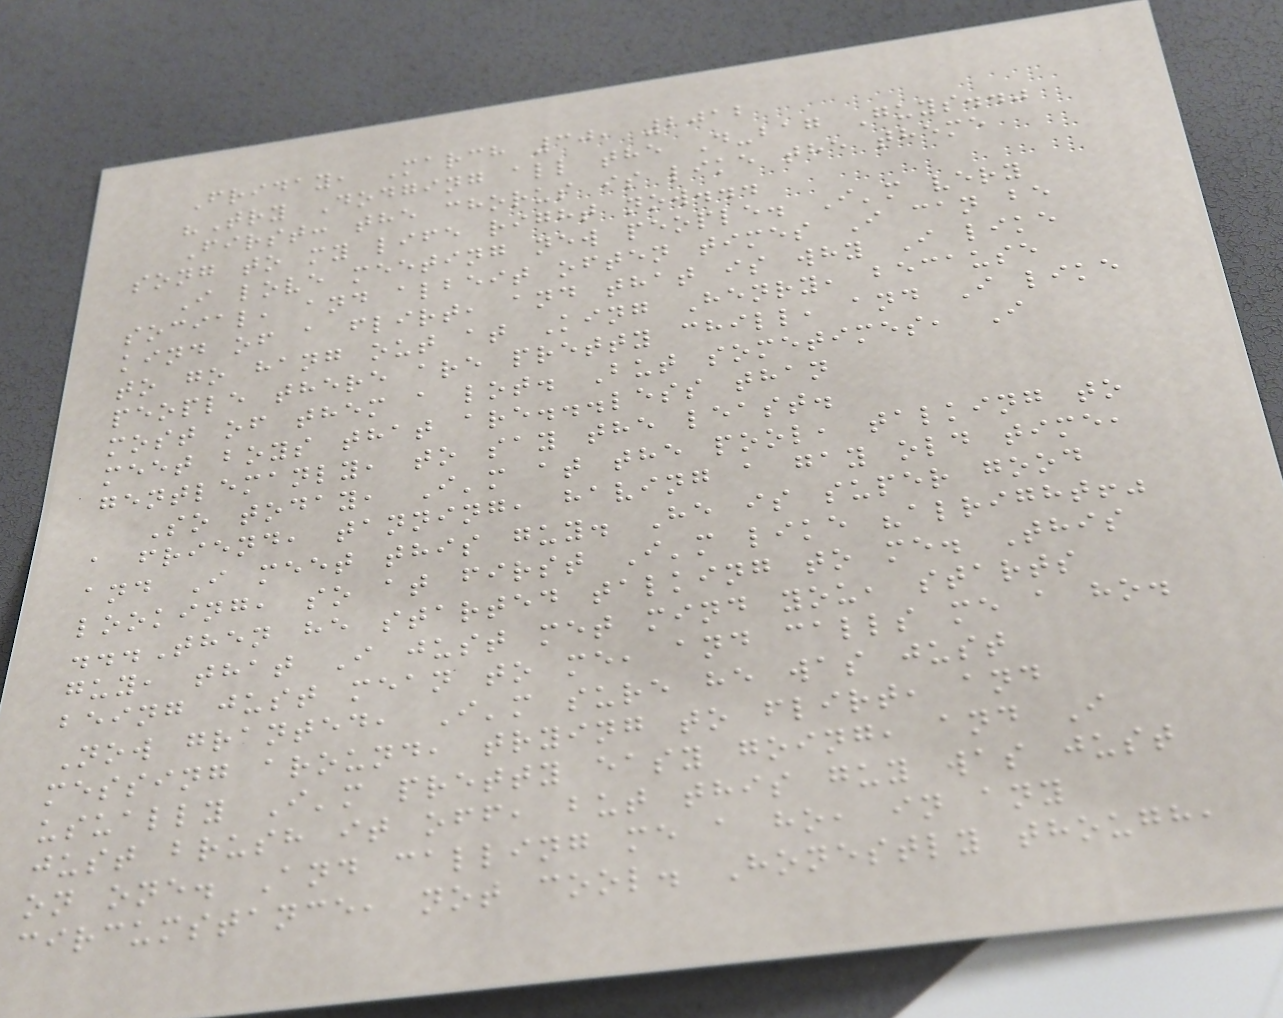Friday, March 30, 2012
"Try Dodging all the D-bag Guys.."
First: the chorus is like the theme
song to my life right now...
I love meeting new people. I'm very
social, and albeit often times I can be
kind of a flirt, and that is why I like
to go hang out at King Henry, because
people there are pretty chill, and I like
most of them a lot. But sometimes, I
meet boys that are...less than
gentlemanly, to say the least.
So today, I'm at the pool, talking to
a friend, tanning, having a gay old time,
and I meet this guy. He is super good
looking, so at first I'm like "alright!"
...Then he started talking to me. This
guy, that I just met mind you, starts
being just mean to me, and calls me a ho.
Now granted, I'm sure he was just
messing around, trying to flirt, and
usually I'm pretty easy going, and I
just brush it off, but this guy was just
on one. And calling me a ho, in any
circumstance, not cool. Honestly though,
